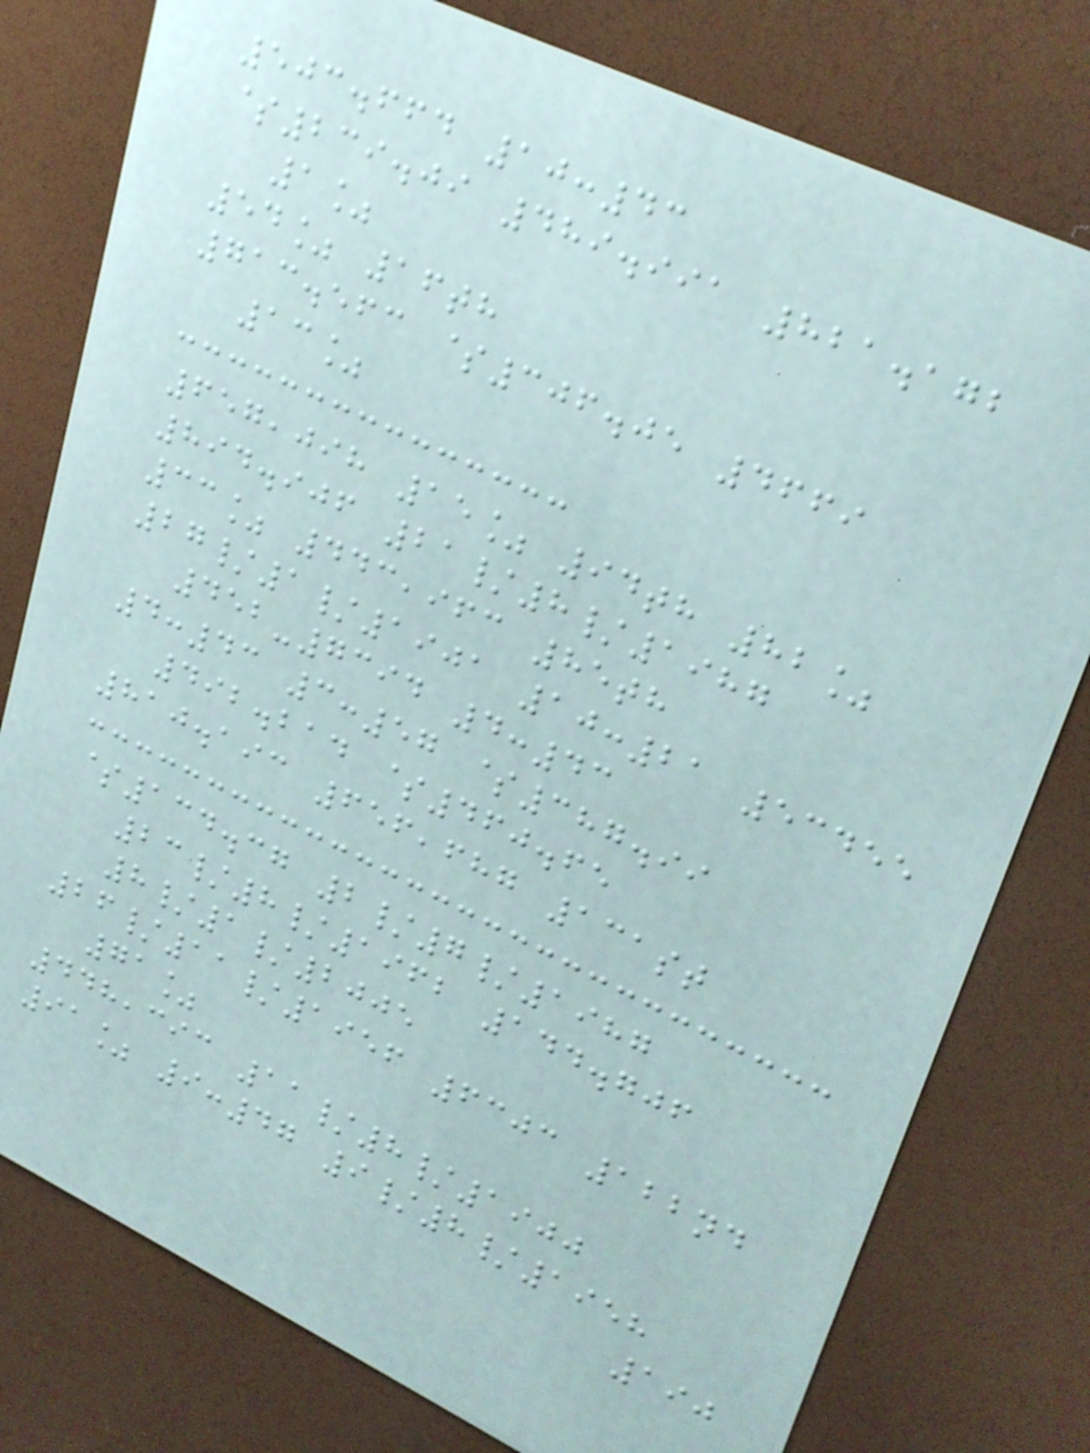503.664 10:43
$239.09 489.991 821.172
1%
54% 16th
713.563 $306.05 4669
13%
657,098 15% 94th 82%
894.906 21/8/1987
33% 443,963 85th
27/1/1901 10:21 53455
452-7394 4:43
4:43 3:57 $387.99
492.214 $460.65
810.193 656,687 131st
$134.37 2/7/1987
23/8/1962 144.706
8/1/2005
26/11/1956 6303 122nd
71%
448,393 11/8/1900
91% 9:47 9/8/1958
190
